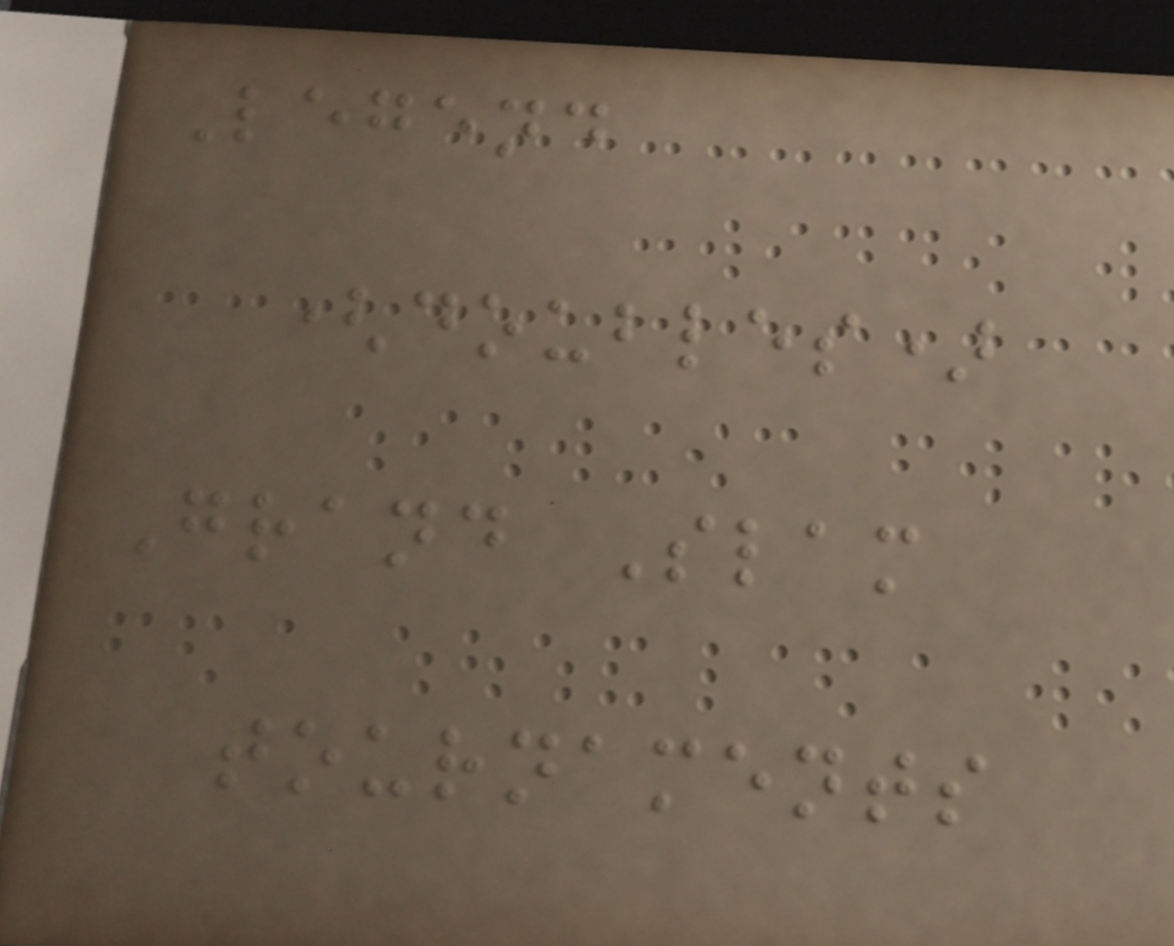Legend
(doubles)
Grand Slam
tournaments
